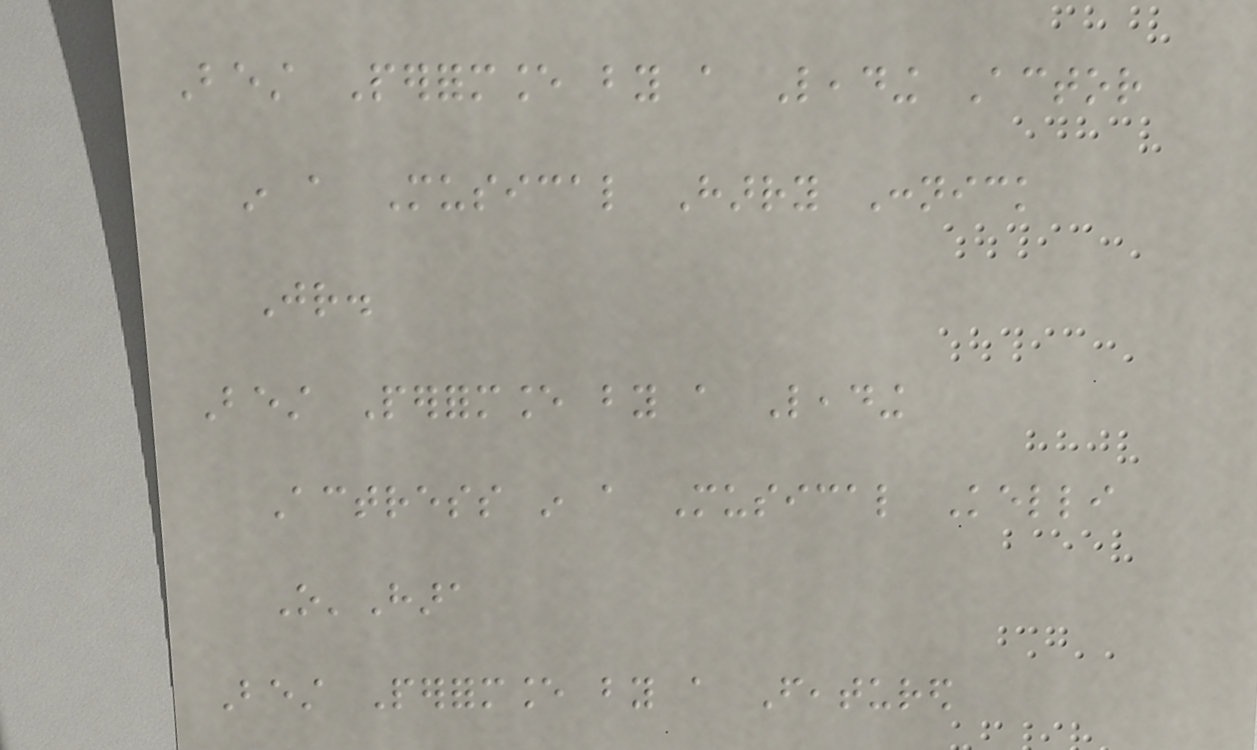Best Performance by a Leading Actor
in a Musical Harry Connick
Jr.
Best Performance by a Leading
Actress in a Musical Kelli
O'Hara
Best Performance by a Featured
